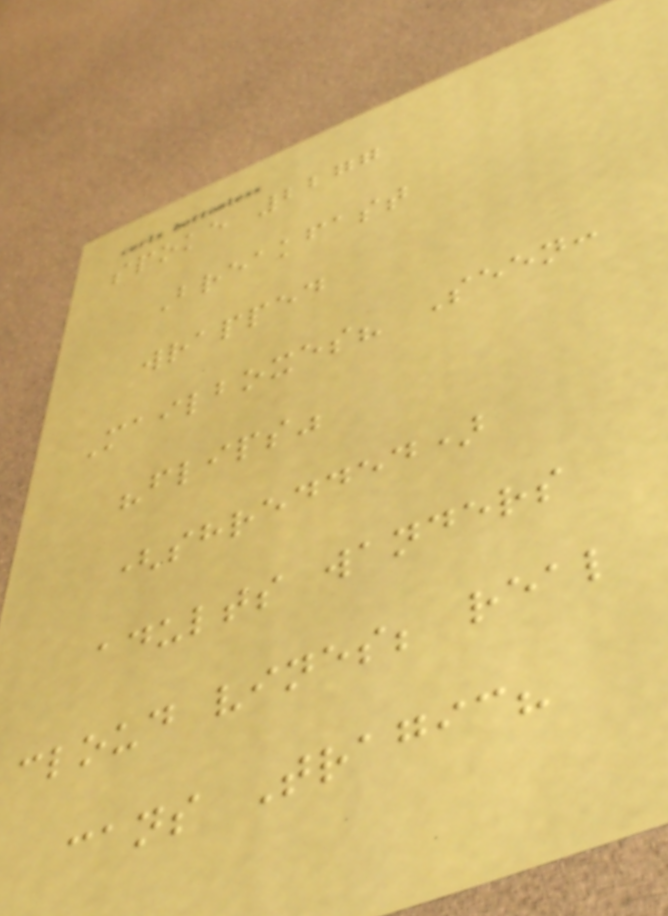spoke 2277
Breakfast
wrapped
Mailboxes? Seen:
"flips"
(shredded)
adults wanders
cloud vines; real
cans Tragic?
